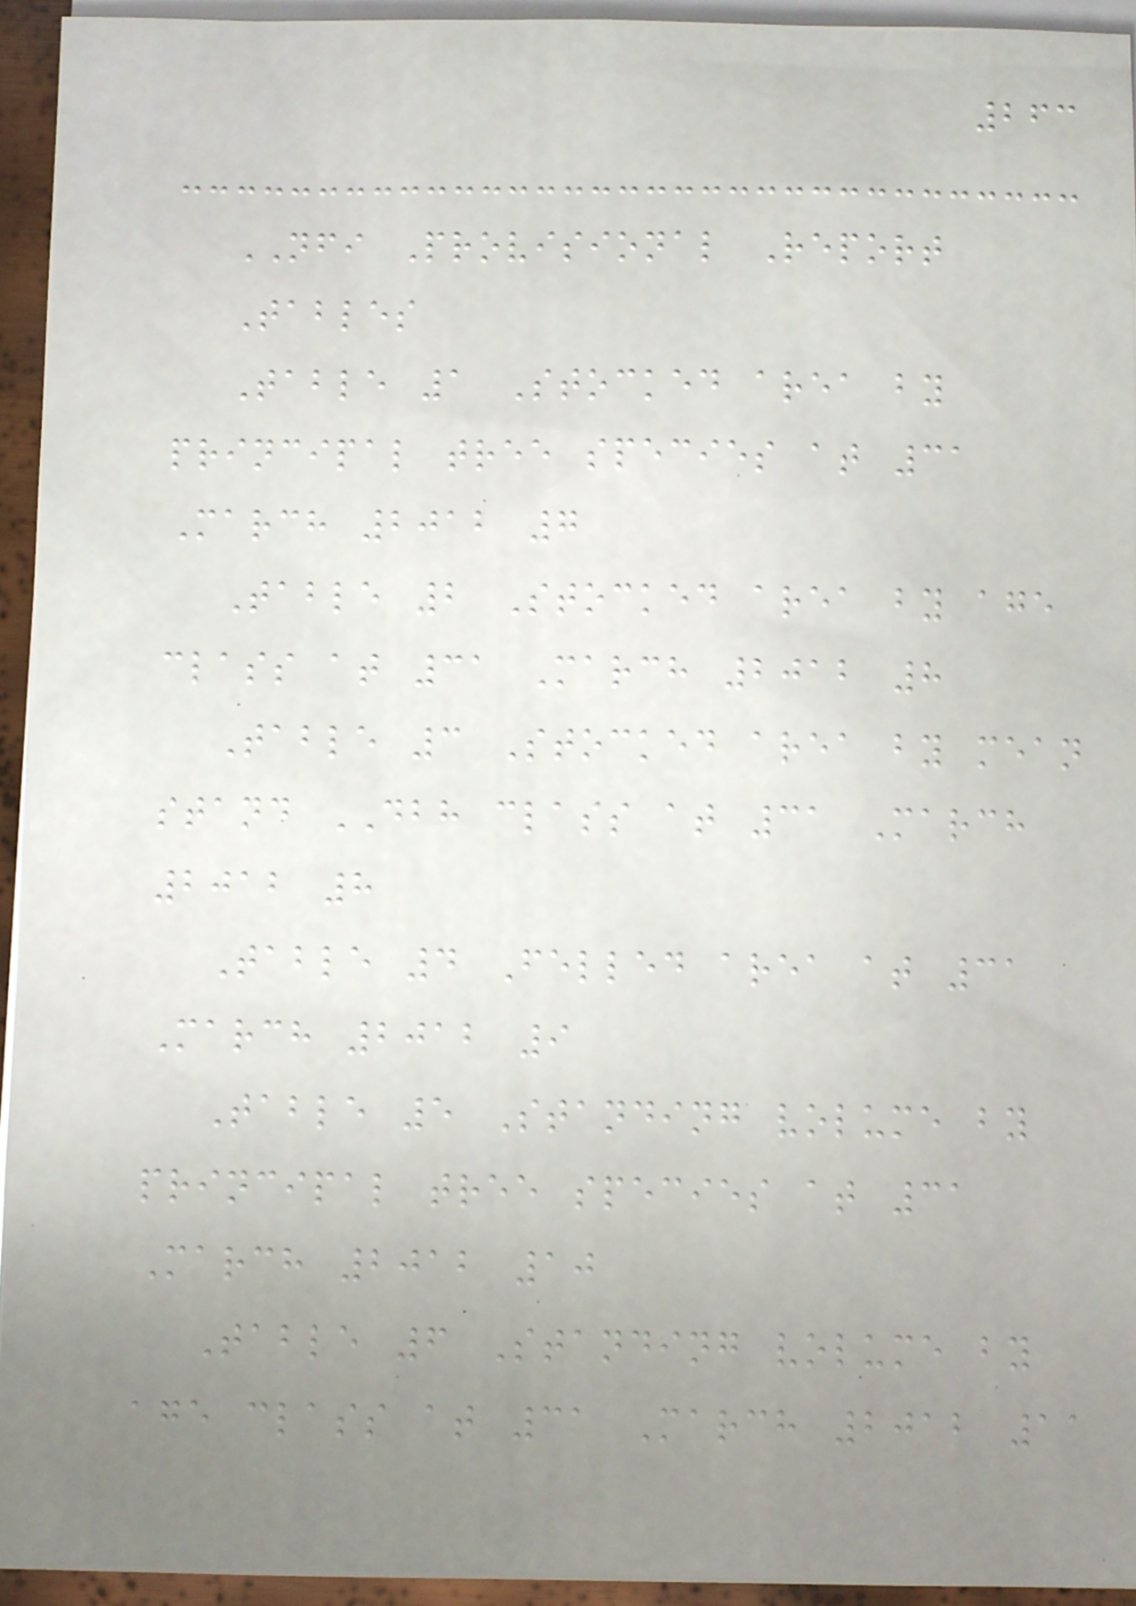263
NFI Provisional Report
Tables
Table 1 Stocked area by
principal tree species at 31
March 2012 7
Table 2 Stocked area by age
class at 31 March 2012 8
Table 3 Stocked area by mean
stand DBH class at 31 March
2012 8
Table 4 Felled area at 31
March 2012 9
Table 5 Standing volume by
principal tree species at 31
March 2012 10
Table 6 Standing volume by
age class at 31 March 2012 11
